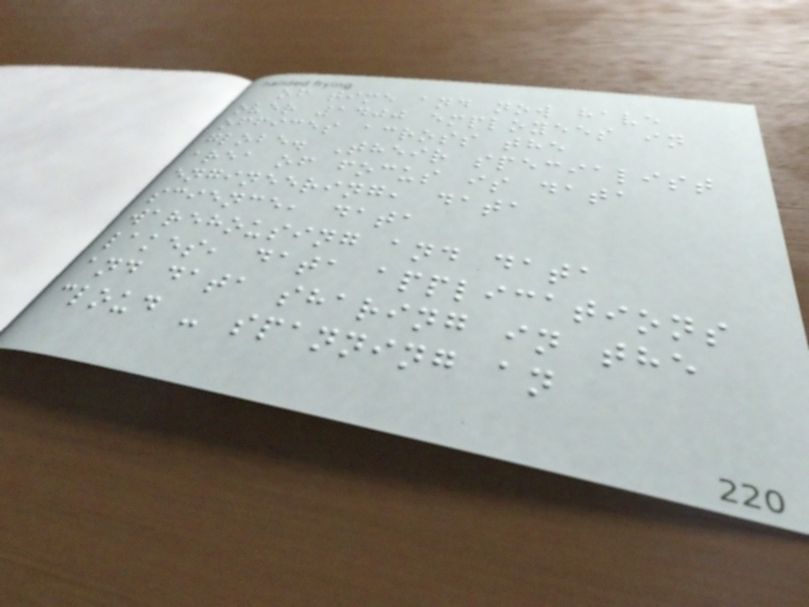of time and now have
over 1400 employees in
offices across the
globe. Their specialist
area of focus is data
engineering, data
science, data
warehousing and data
lakes, data applications
and data sharing in the
cloud - spanning an
